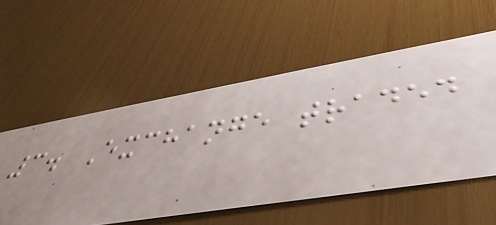3. Exchange traded
